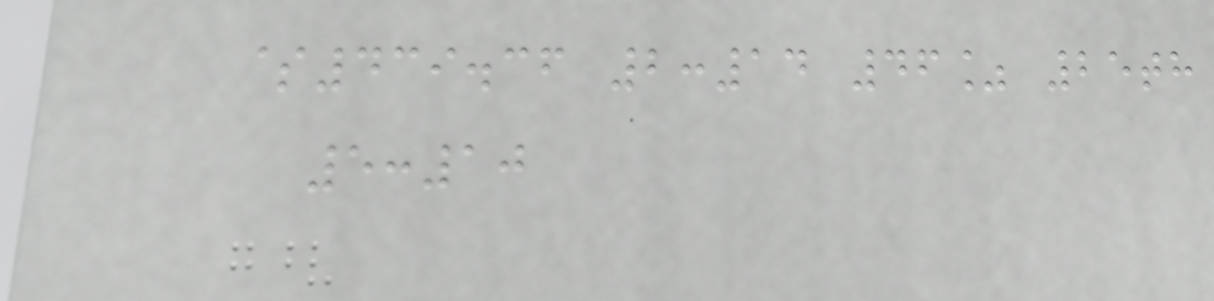$439.36 2:14 46% 25th
5:10
